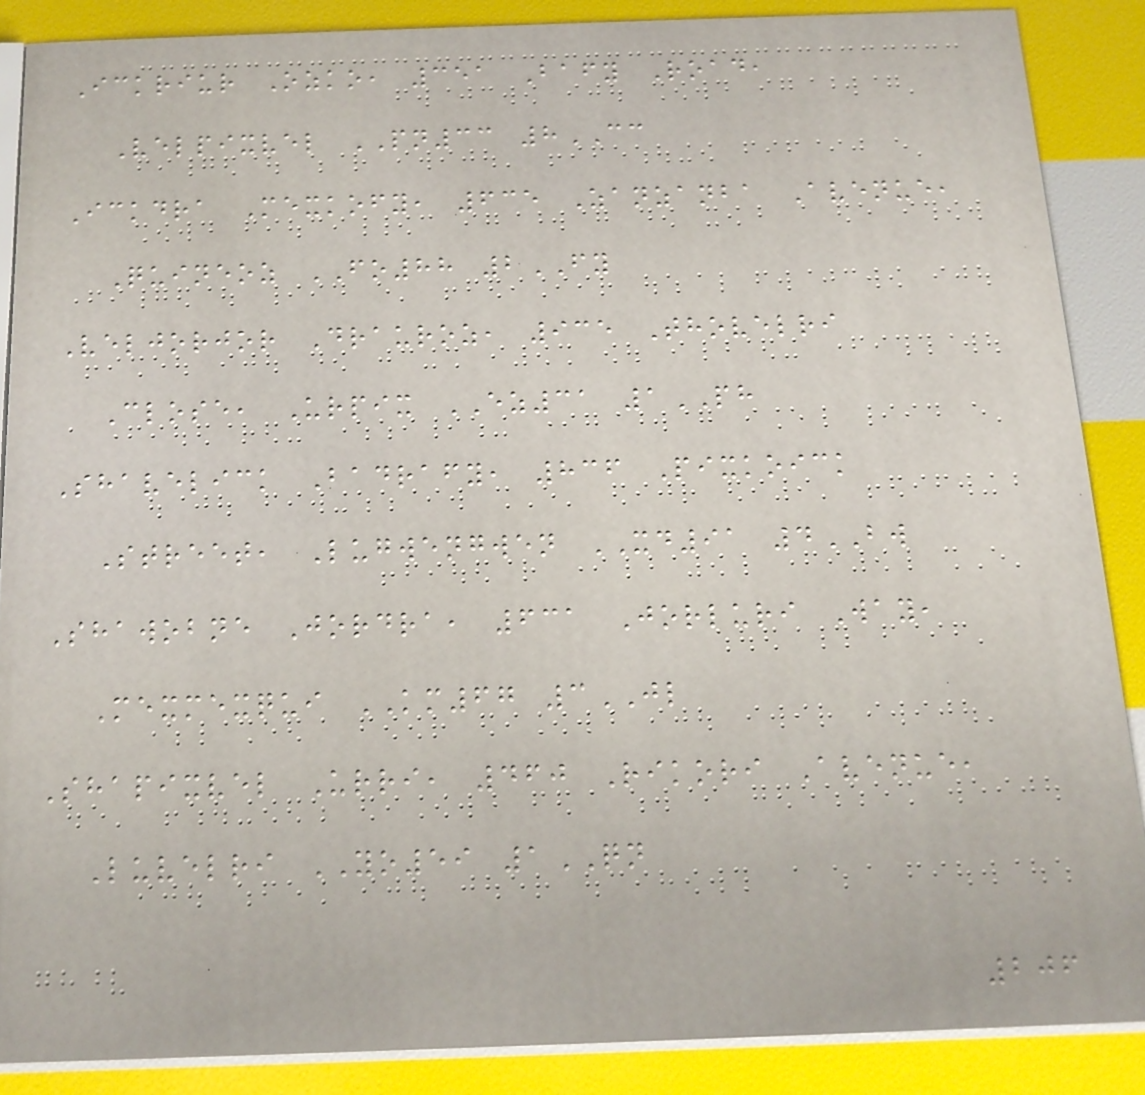Ickriur Ozko, 351 Bafy Road,
Velpixvel PN33 8CC
Ickdra Mexkofy, 635 Zanzanba Avenue,
Quineoz FO88 2FY
Veljorjor Drauroz, 935 Thovelri
Close, Urpix EZ31 1PH
Shavelick Badrafy, 836 Pixkoick
Street, Lugwengwen XD91 4BW
Shawobne Jordra, 631 Jorluri Way,
Mexmexqui KM67 3JL
Shapixvel Urri, 460 Rikori Avenue,
Luvelri YO59 1QN
206
